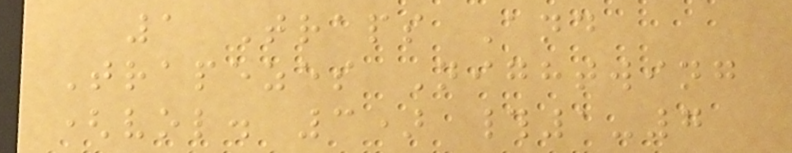1 Traps And
Trapezes Nightwing
(vol. 3) #1-7
